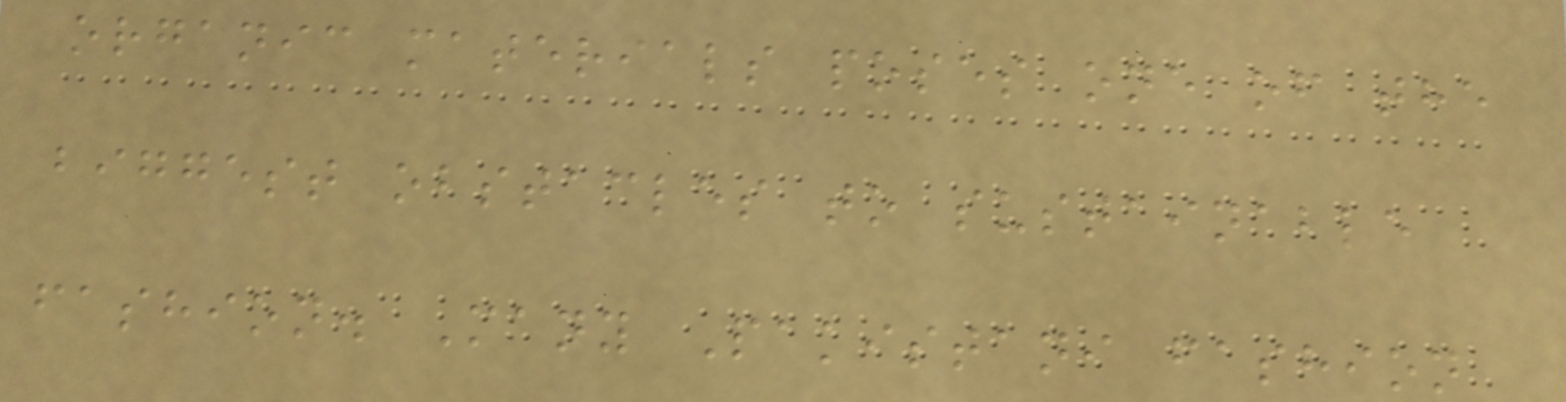organic materials poses one of the
biggest obstacles to sustainable
fashion. Many Pakistani fashion
